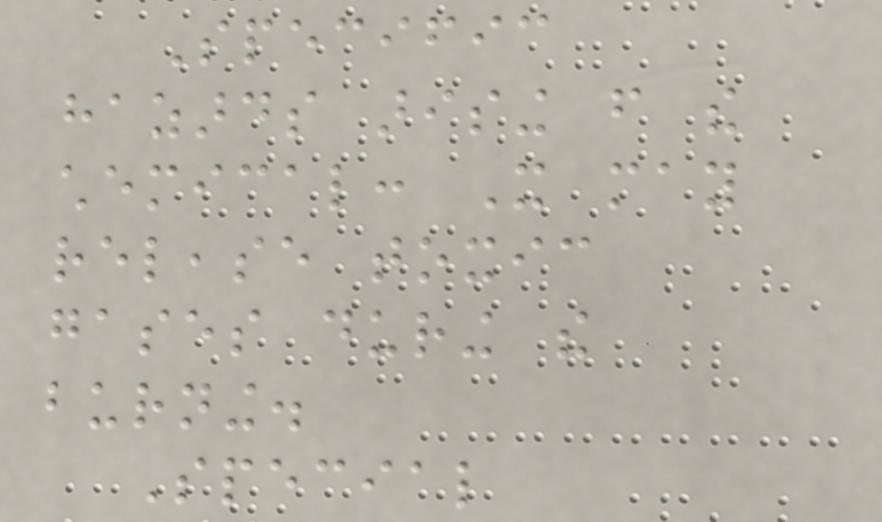Specific
hazards arising from the
chemical: It may
release toxic
gases during the
burning.
Special
